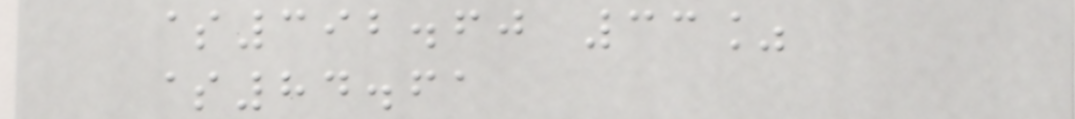$392.60 33%
$84.61
